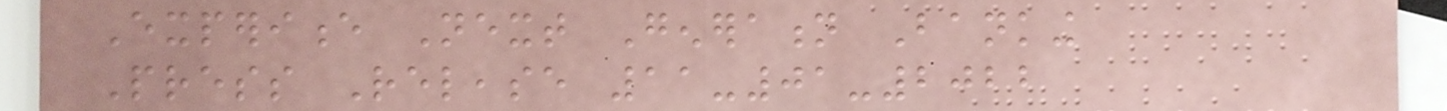Experience Next Generation Banking
Press Release 11-01-2022
